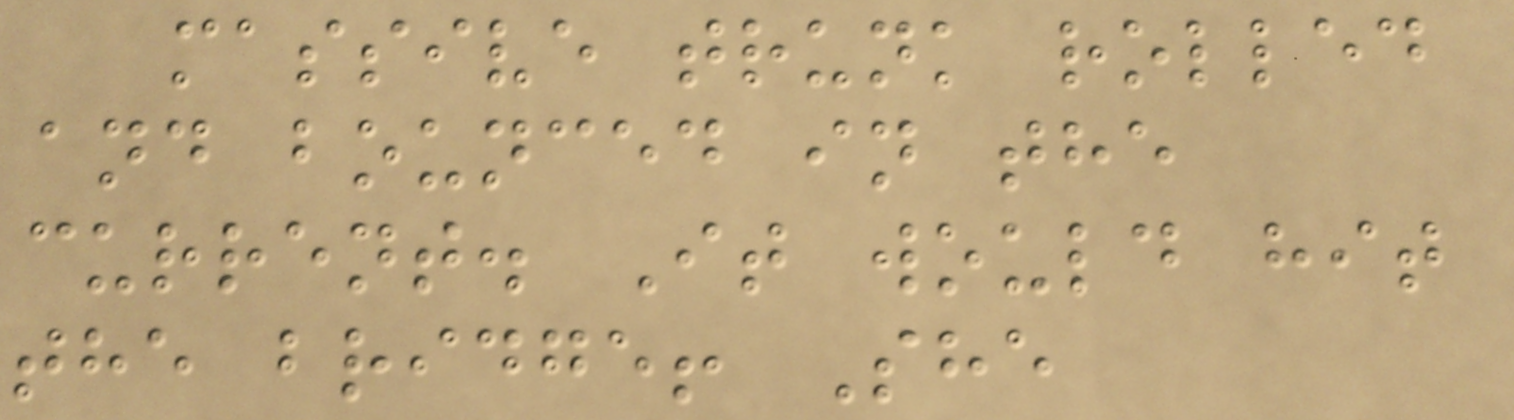massive trunk rolled
and bounced in the
current. It would hit
the bridge! She
